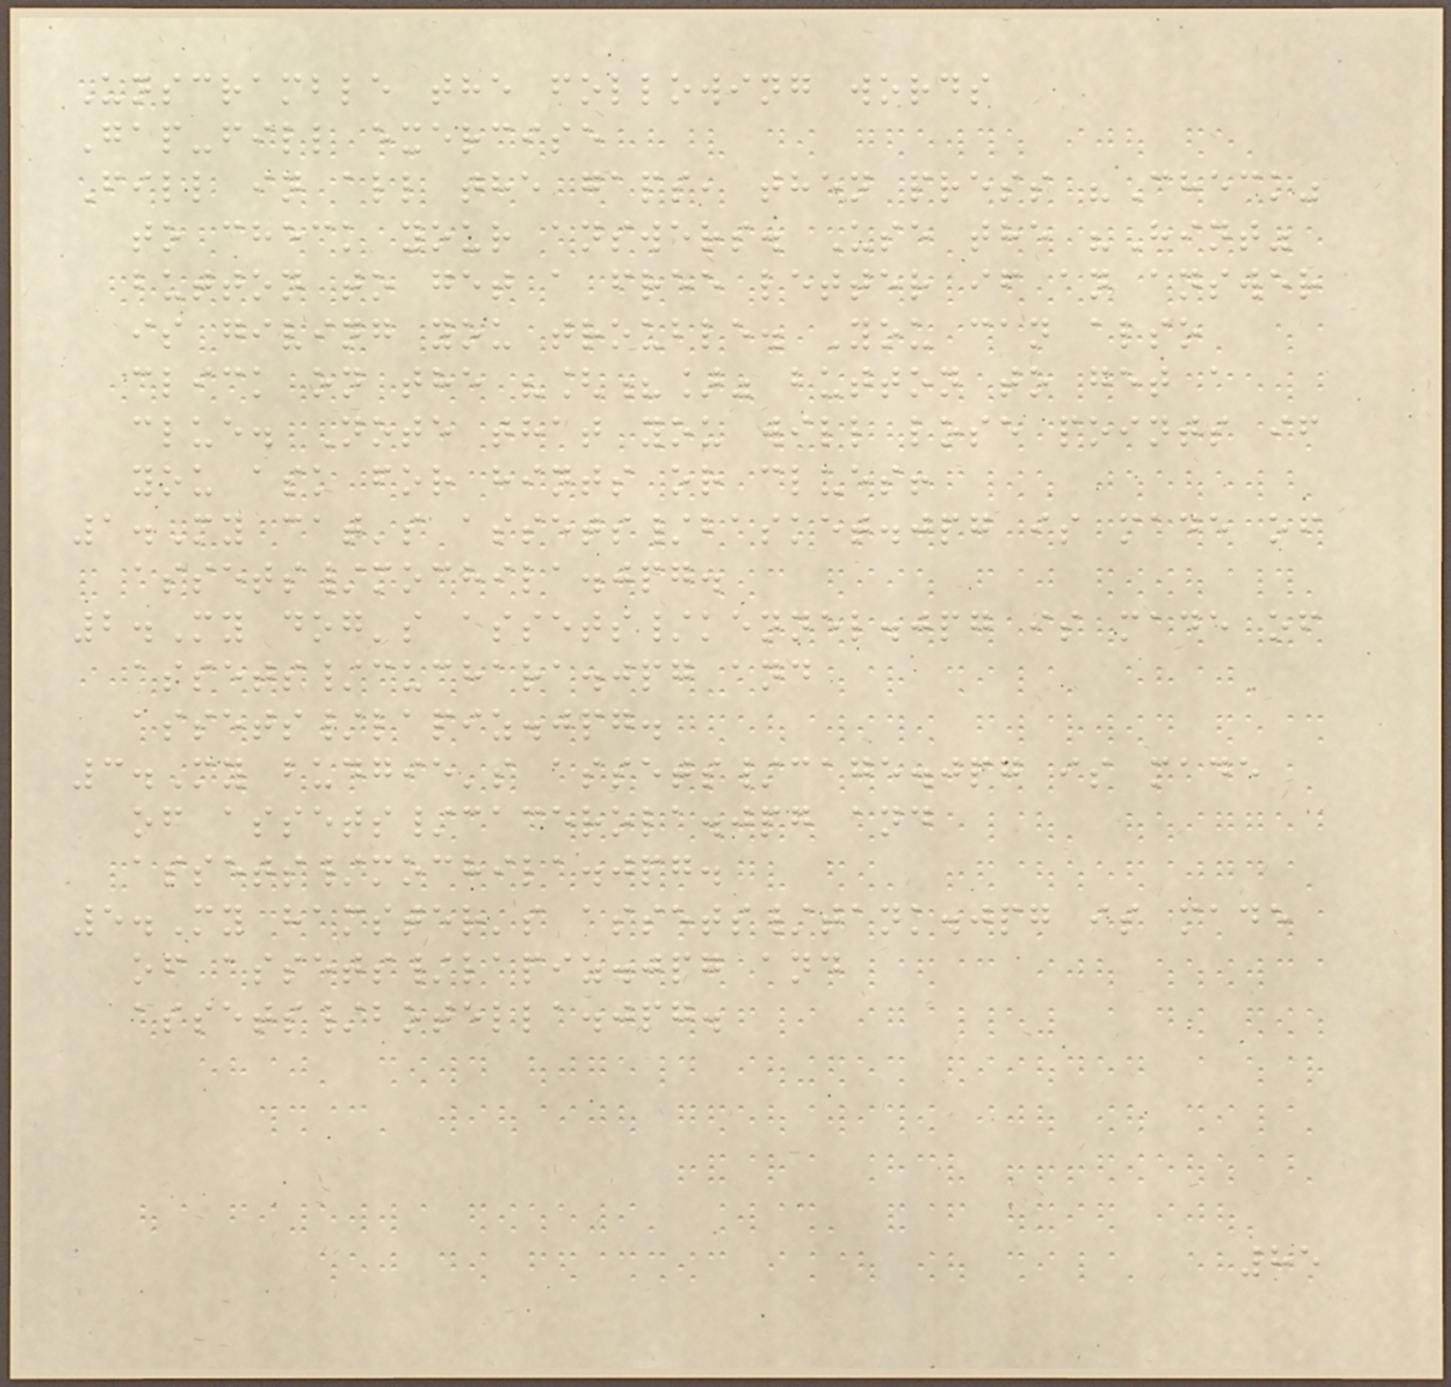Unscramble the following words
Gap-fill exercise
Fill in all the gaps, then press "Check"
to check your answers. Use the "Hint"
button to get a free letter if an answer
is giving you trouble. You can also
click on the "[?]" button to get a
clue. Note that you will lose points if
you ask for hints or clues!
1.My cat's assets/basket.jpg is made of
assets/mochila.jpg.
2.My dog's assets/kennel.jpg is made of
assets/cuchara.jpg and
assets/lapiz.jpg.
3.My budgie's assets/cage.jpg is made
of assets/cacerola.jpg and
assets/mochila.jpg.
5.My hamster's assets/tank.jpg is made
of assets/lapiz.jpg and
assets/botella.jpg.
85
